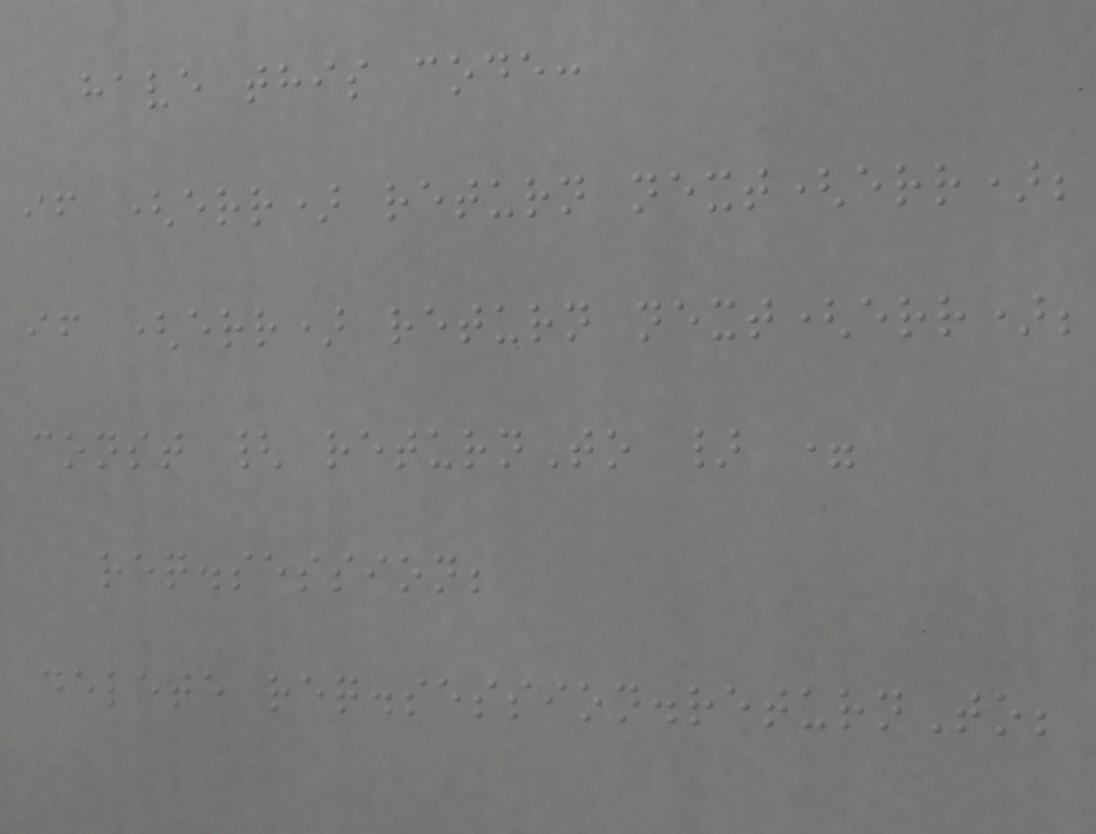have this code:
if (err) return next(err);
if (err) return next(err);
const { returnTo } =
req.session;
delete req.session.returnTo;
